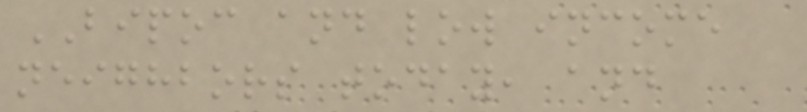BIPOC and low income
neighbors today, and
